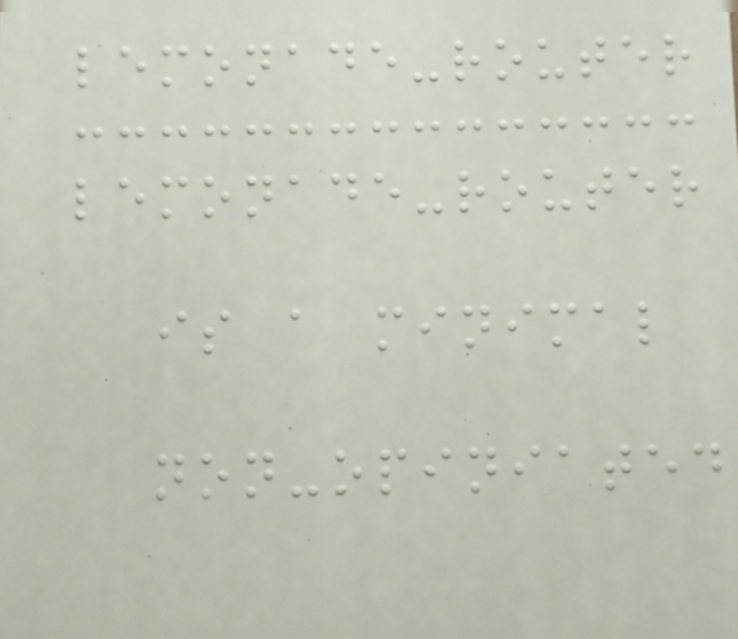lemonade-router
lemonade-router
is a minimal
non-opiniated
